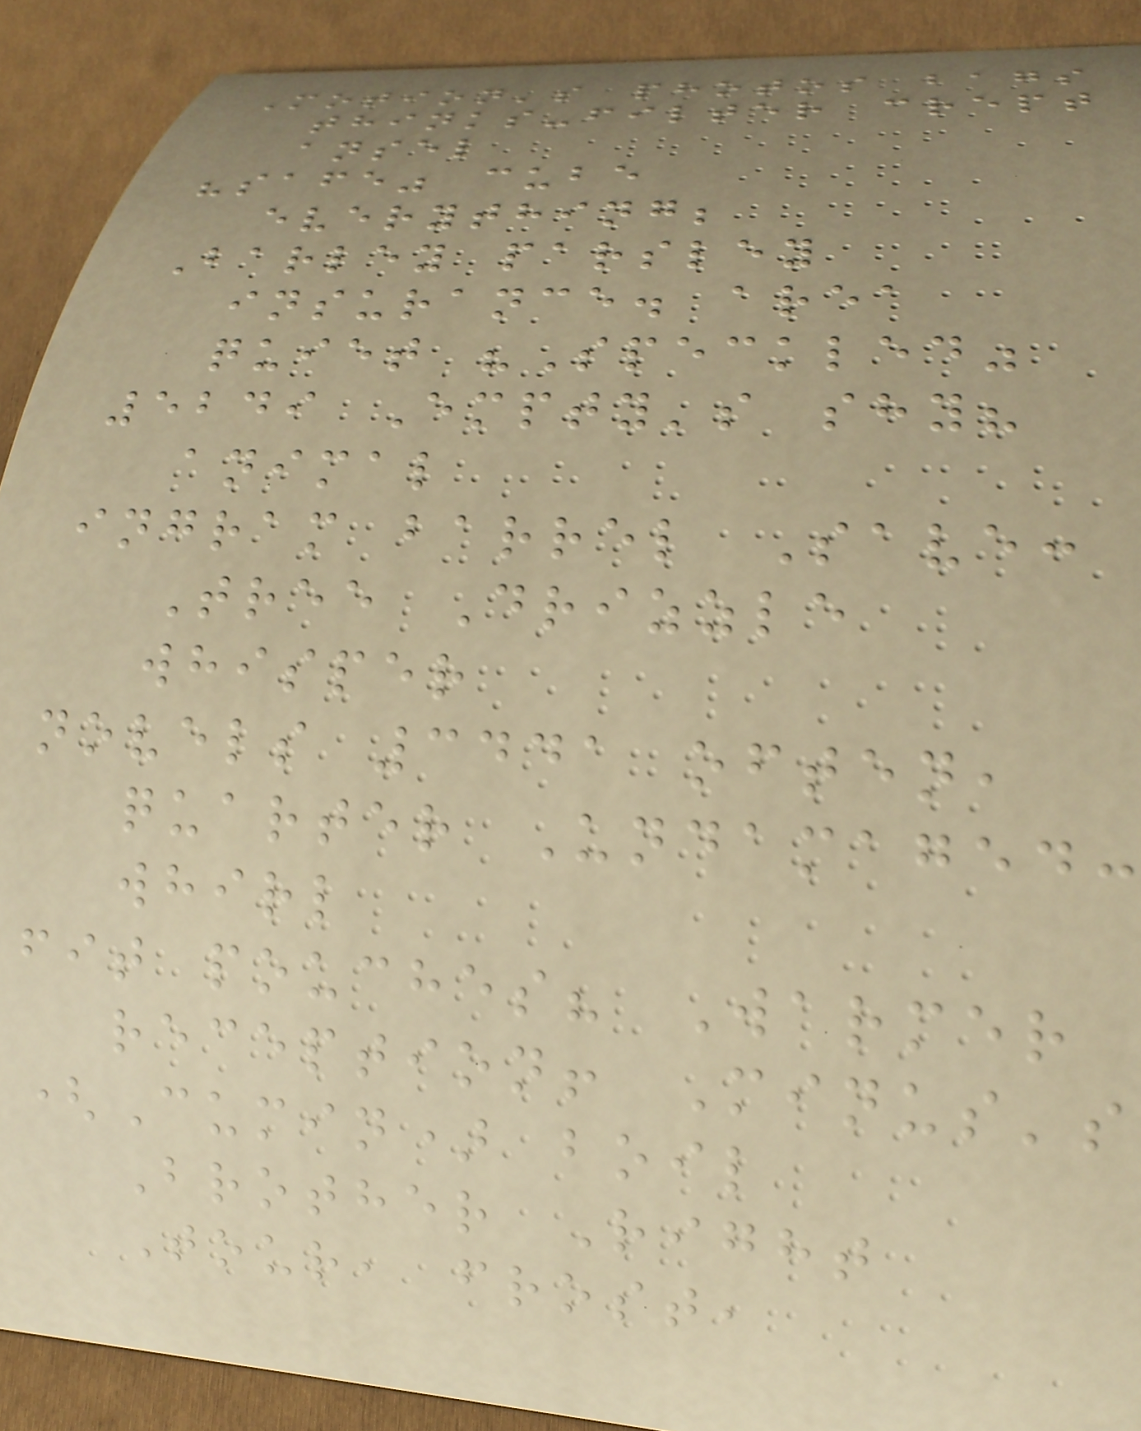Motion's photos bags
thinks-filter crept
ansel
"safe" cube
everything;
Barley parsley
insurance. area
quiet "Speckled"
5249 Empty's shy?
animal
ingram barrel Save:
Tree Drizzle
whisper
novels 3441 often,
quarter Undamaged:
whirl
fit pouches? Warmer
reception! Minus's
(Cumin) boil
Brother Right
Tour, frost,
